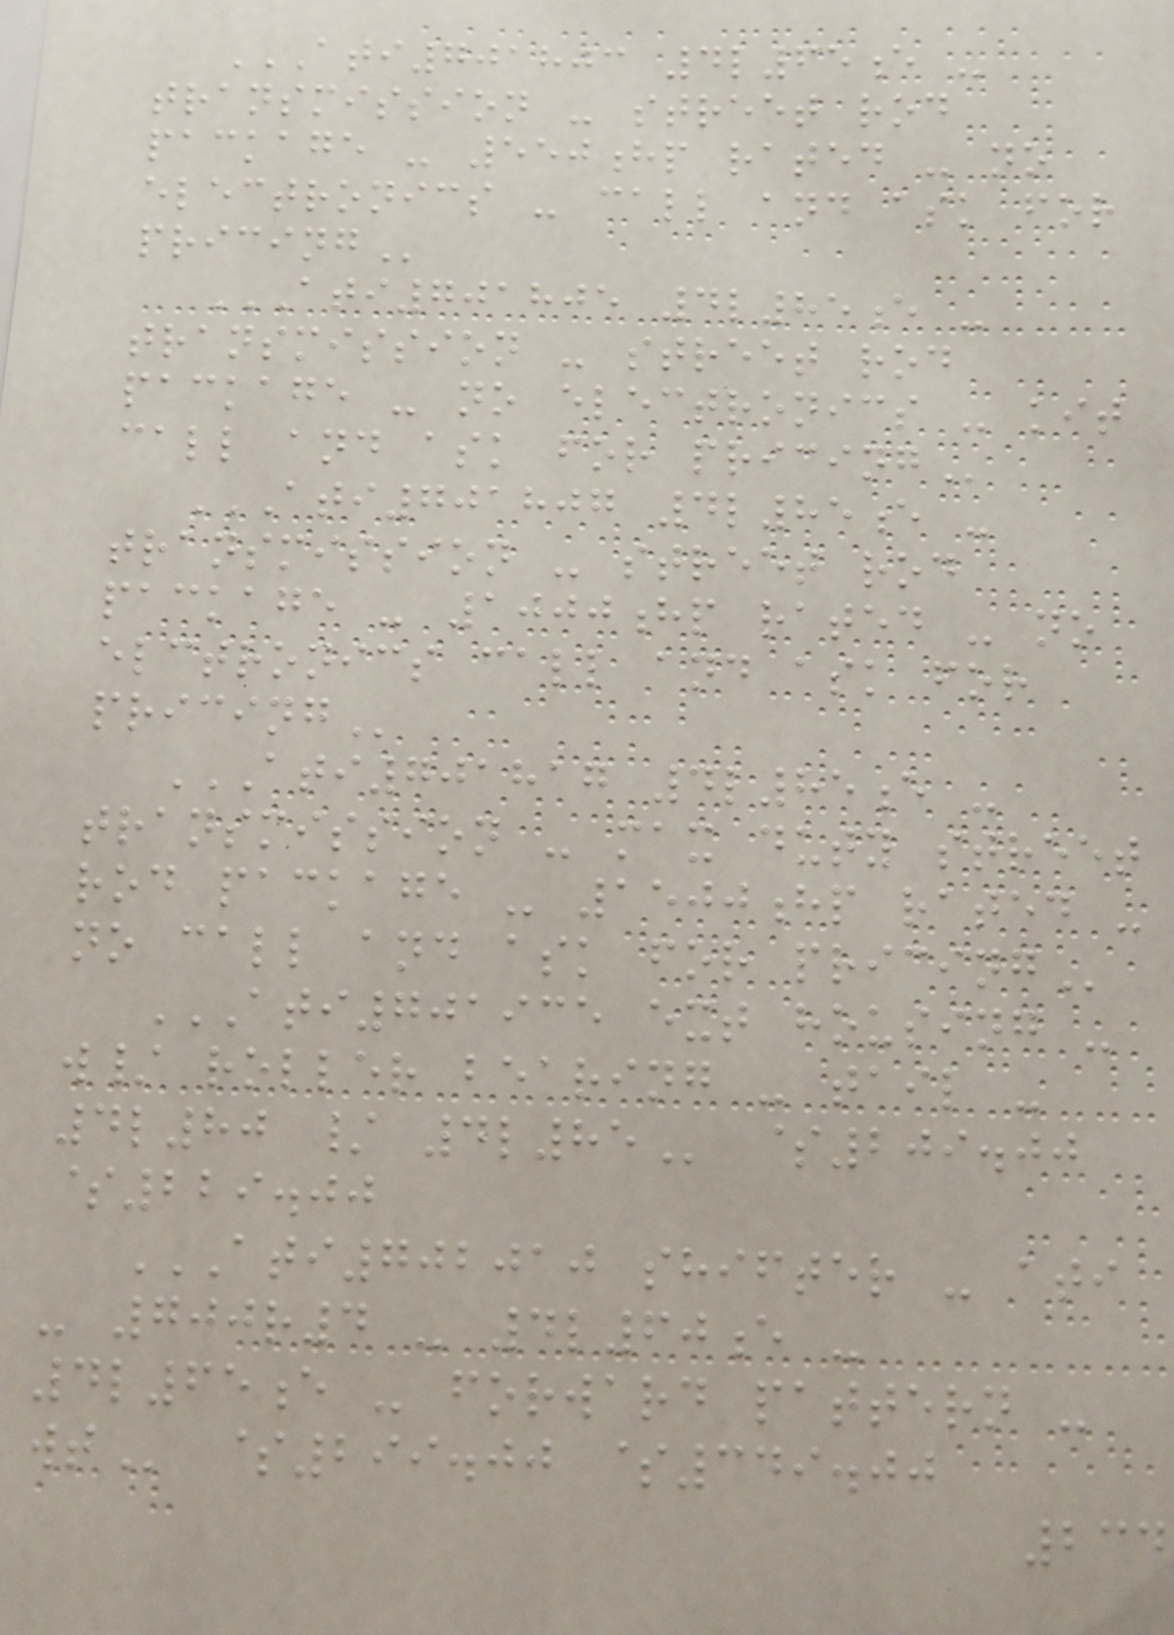ATI701803 4L65E -
TRANSMISSION - STREET ROD
PACKAGE - 550HP RATED - NO
ELECTRONICS - CALL AND ASK FOR
PRICING
ATI701805 4L85E -
TRANSMISSION - STREET ROD
PACKAGE - NO ELECTRONICS - KIT
CALL AND ASK FOR PRICING
ATI701807 4L85E -
TRANSMISSION - STREET ROD
PACKAGE - 1000HP RATED - NO
ELCTRONICS CALL AND ASK FOR
PRICING
ATI701817 4L85E -
TRANSMISSION - MAX DUTY STREET
ROD PACKAGE - 1500HP RATED -
NO CALL AND ASK FOR PRICING
ATI701935 EXT HOUSING -
W/ ROLLER BEARING - TAIL -
4L80 / 4L85 $209.00
$229.00
ATI702010 SHIFTER - ATI
- 700R4 - 4L60E -
4L65E - FORWARD PATTERN -
WT $299.00 $349.00
234
